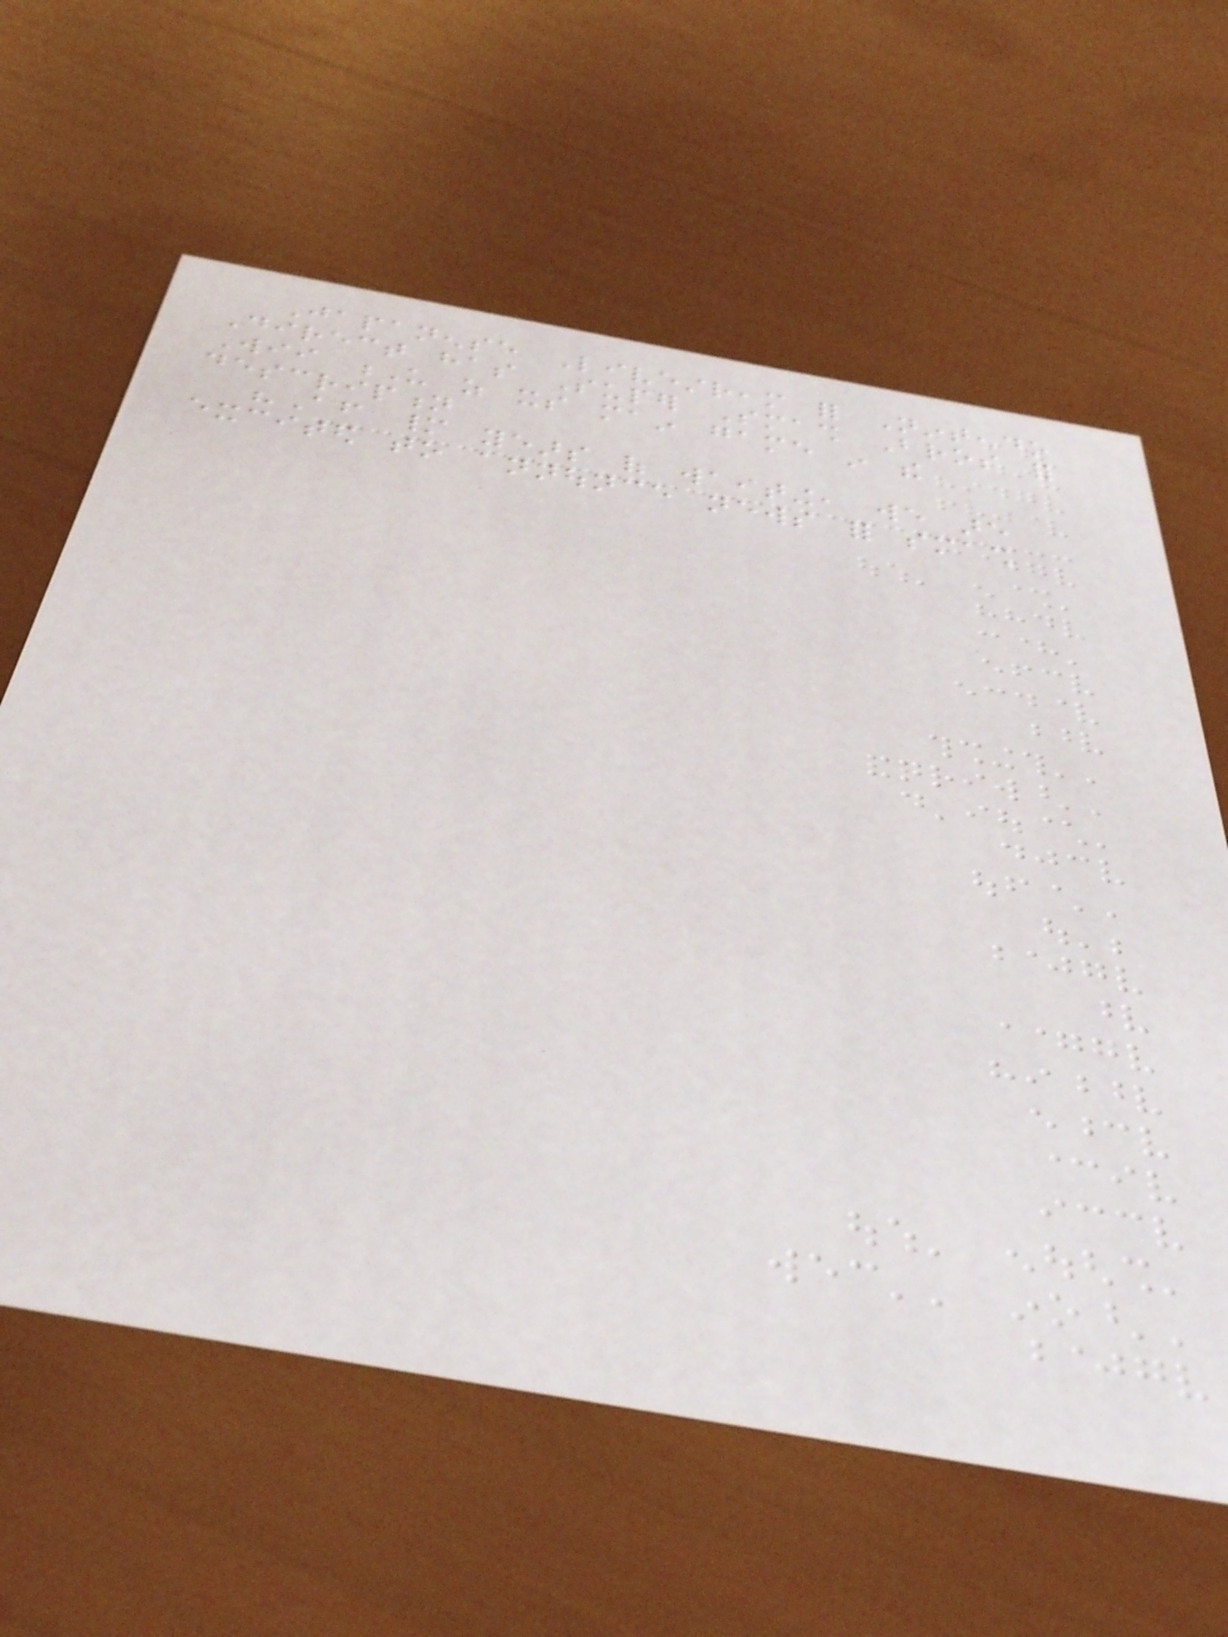Japanense Livestream for Nintendo
Direct has Super Smash Bros for
Wii U as its main game in the
description
"After many years of waiting, we are
excited to announce news for smash
